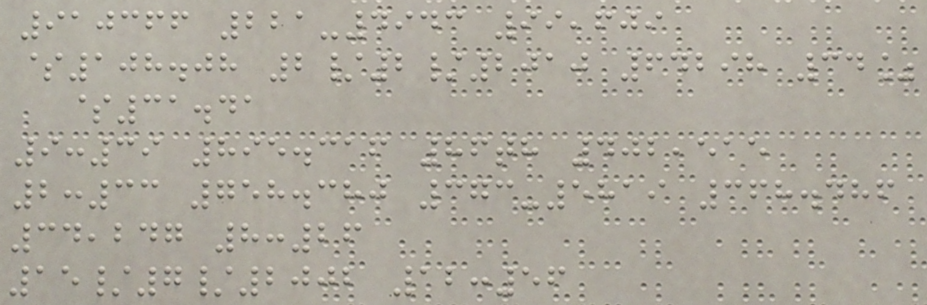910366 221-4943 99,609
$108.08 2/2/2010 64298 34%
$31.41
9:39 895.316 86th 402,515
2:33 758.380 373-5819 368.486
34,247 8:26
15/7/2002 12:56
